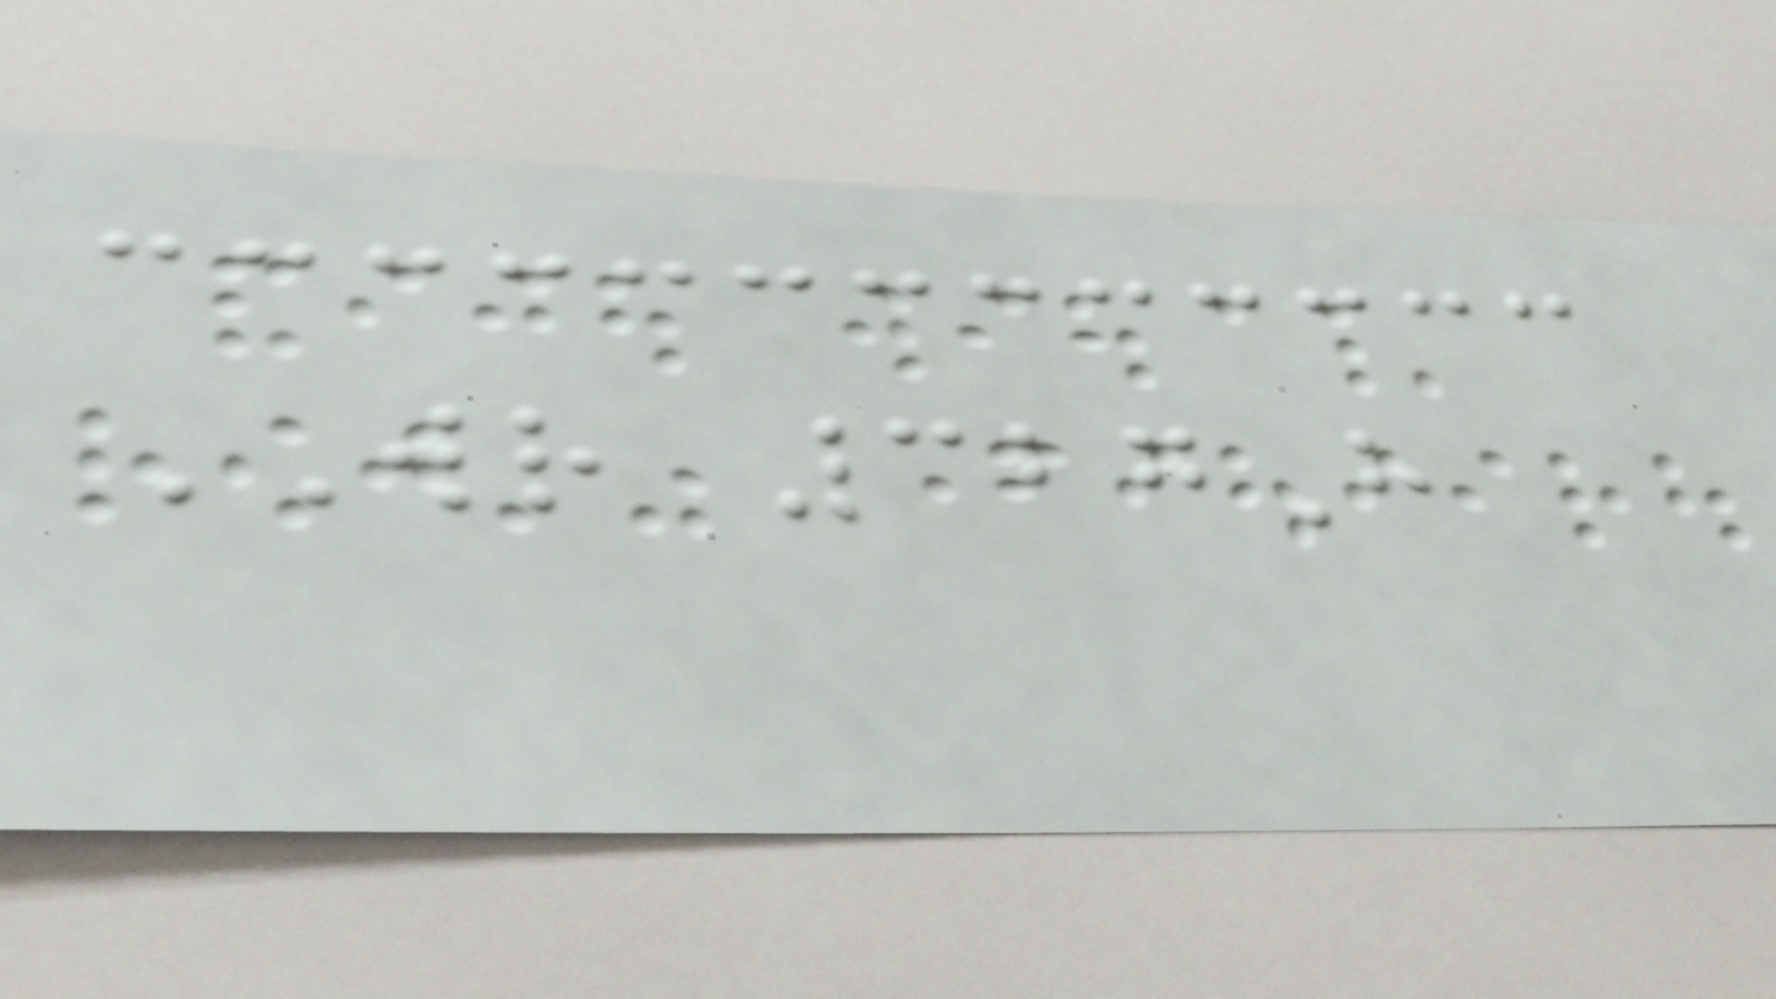WR 327H
